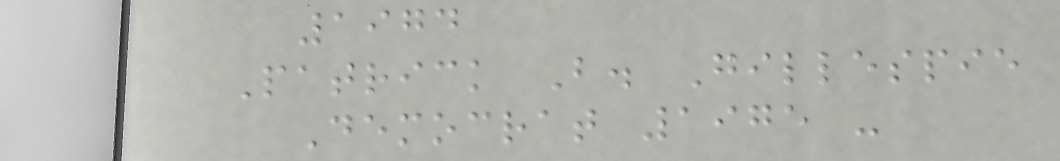1974
Patrick B. Gillespie
Democrat 1975 -
